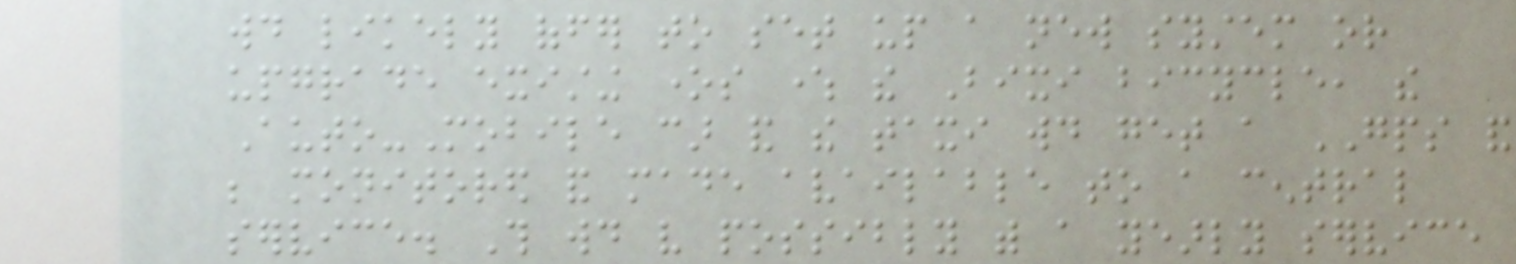would likely offer to set up a new system or
upgrade existing ones where the Bixi bicycle, the
Auto-Mobile car and the taxi would get a GPS and
be monitored and made available to a central
service. This would very possibly with a yearly service
